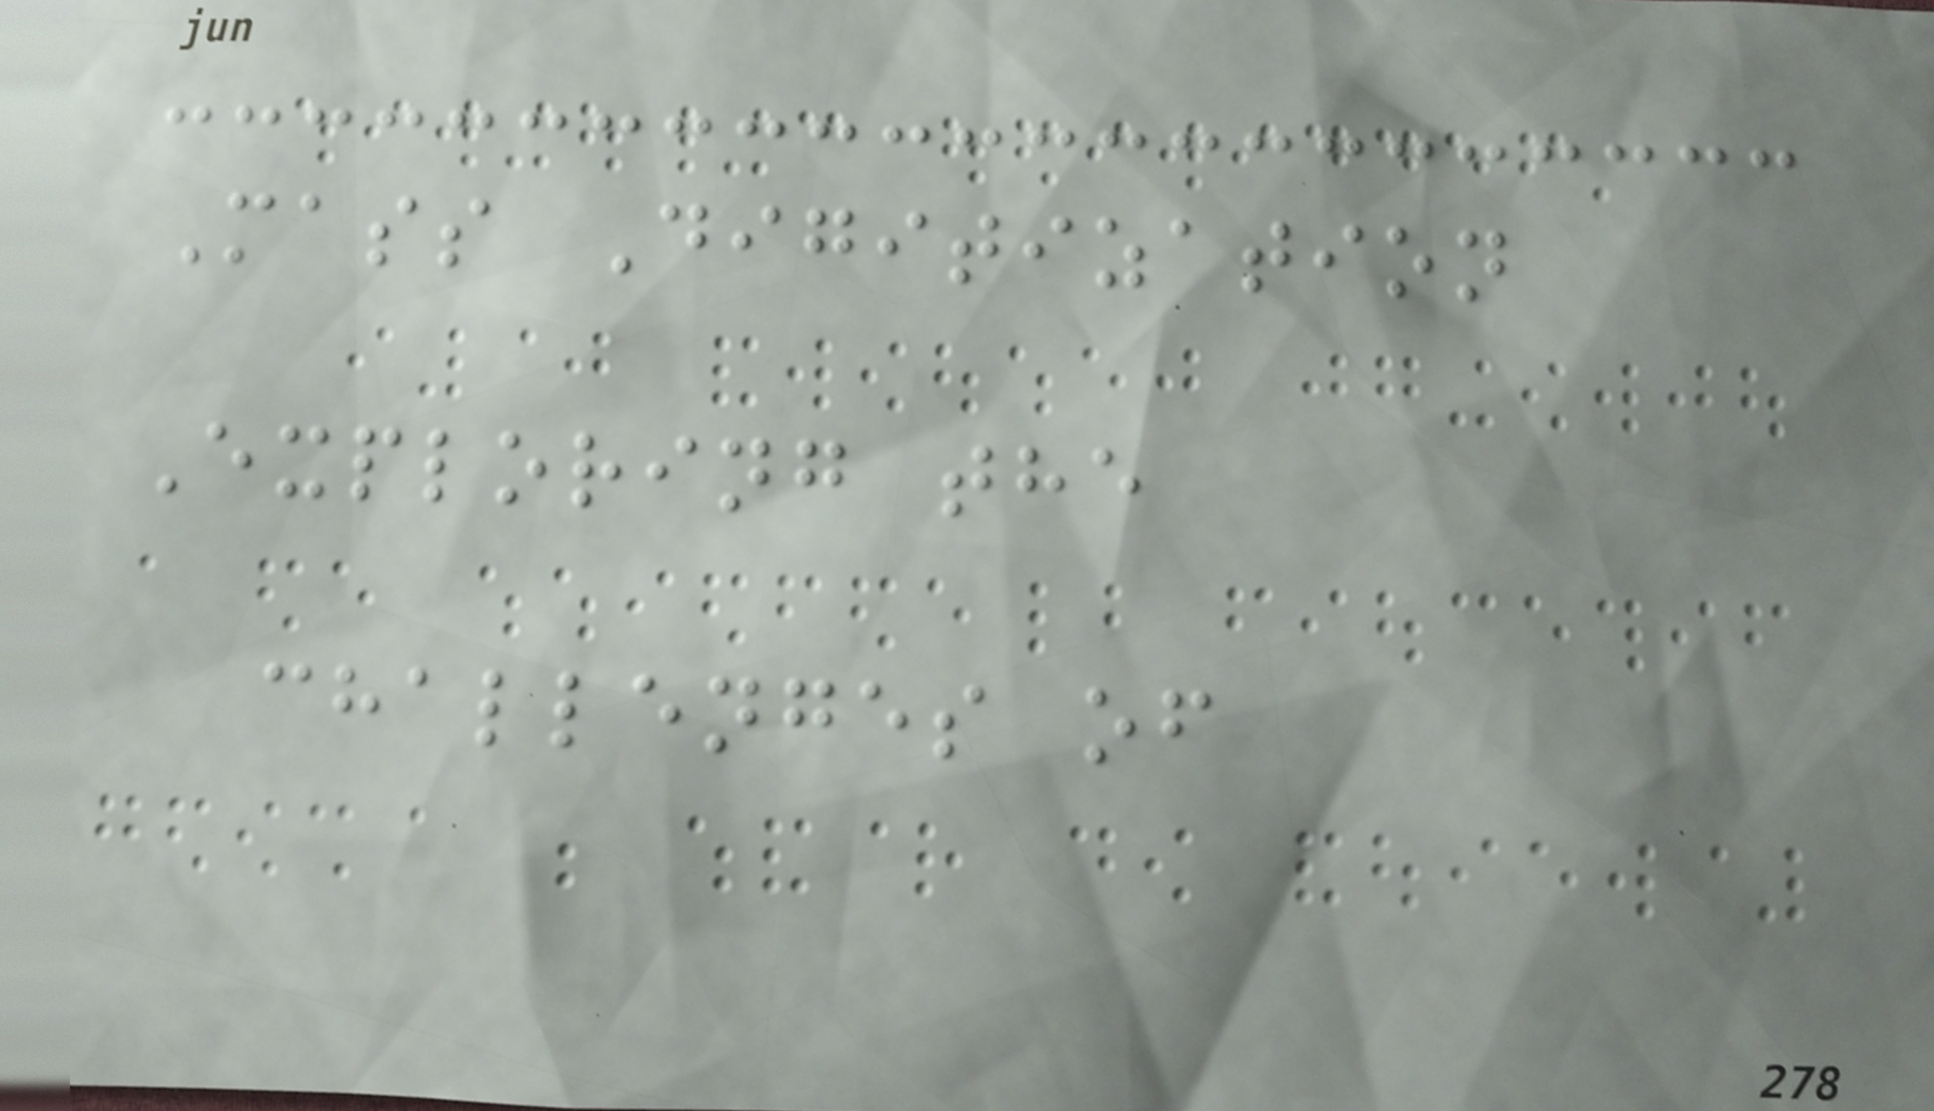Mass Digitization
Exploring the
challenges of
